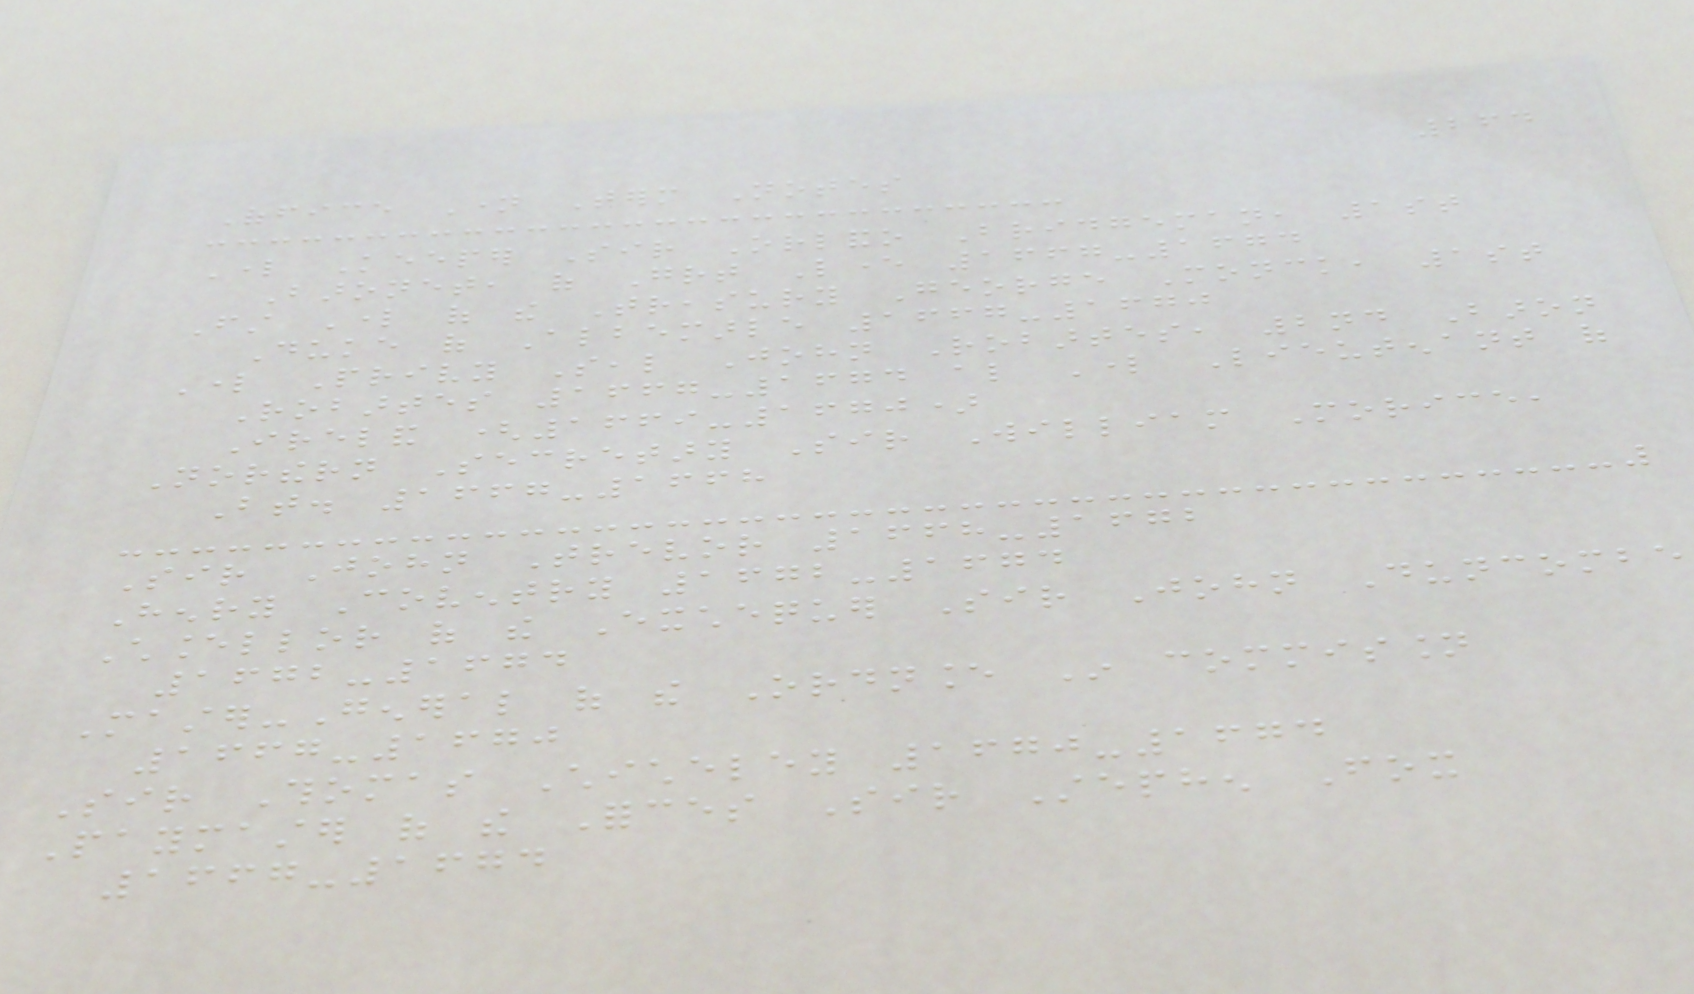264
Office Name Term Notes
Lord Keeper Sir Orlando Bridgeman, 1st
Baronet, of Great Lever 1667-1674
First Lord of the Treasury George Monck, 1st
Duke of Albemarle 1667-1670
Lord Privy Seal John Robartes, 2nd Baron
Robartes 1667-1674 also Lord Lieutenant of
Ireland (1669-1670)
Northern Secretary Sir William Morice,
Bt. 1667-1668
Sir John Trevor 1668-1672
Henry Coventry 1672-1674
Chancellor of the Exchequer Sir John Duncombe
1672-1674
Master-General of the Ordnance In commission
1667-1670
Sir Thomas Chicheley 1670-1674
Paymaster of the Forces Sir Stephen Fox
1667-1674
